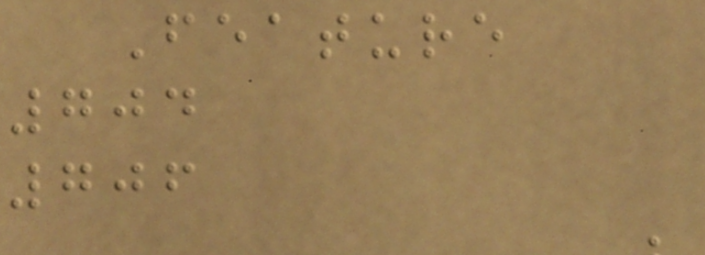Feature
704
706
